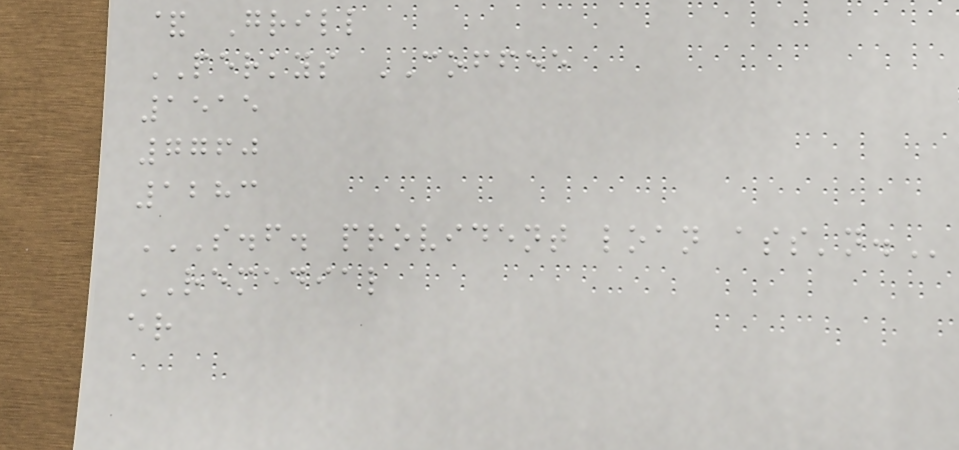& Grill
PERKYS COFFEE
1515
7760
1283
S.F. PROVIDENT LOAN ASS'N.
REMEDIAL
er
